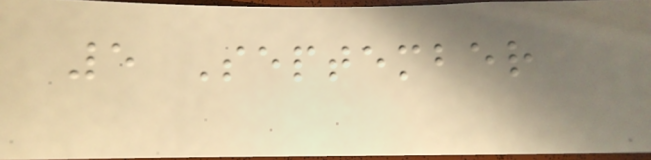5 September
